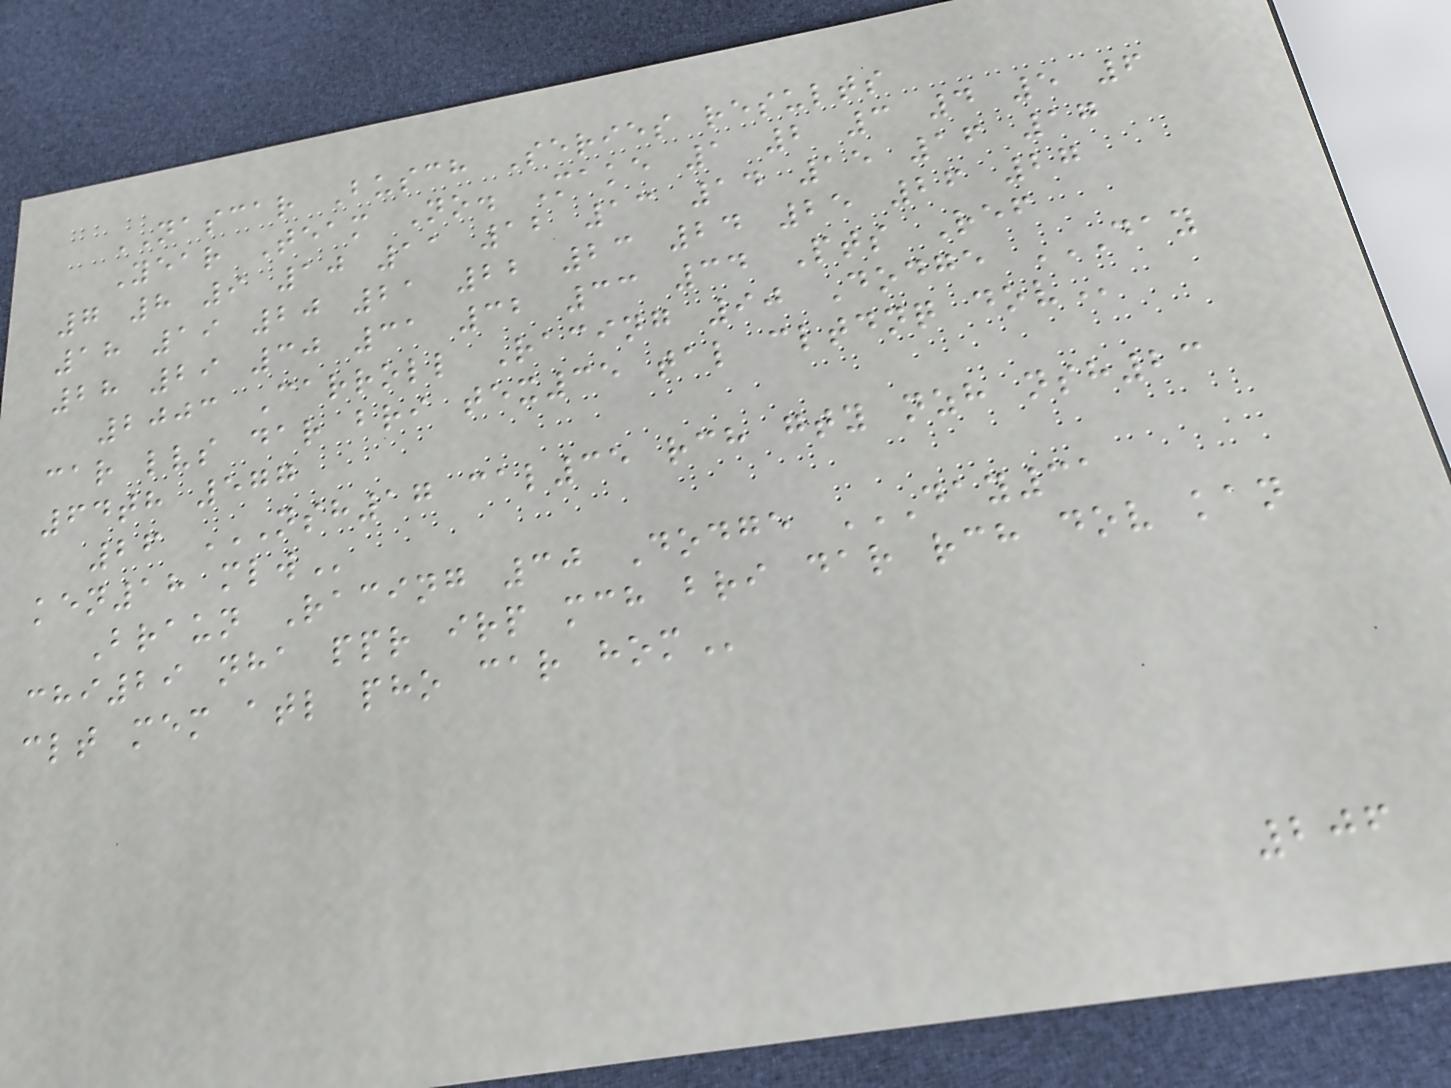NASCAR Busch Series results
Year Team No. Make 1 2 3 4 5 6
7 8 9 10 11 12 13 14 15 16 17
18 19 20 21 22 23 24 25 26 27
28 29 30 31 32 33 34 Pts Ref
2003 Carroll Racing 90 Dodge DAY
CAR LVS DAR BRI TEX35 TAL CLTDNQ DOV
64th 577
26 NSH17 CAL35 RCH GTY NZH NSH23
KEN18 MLW
Braun Racing 30 Dodge DAY31
CHI29 NHA PPR IRP MCH BRI DAR RCH DOV KAN
CLT MEM ATL PHO CAR HOM
206
